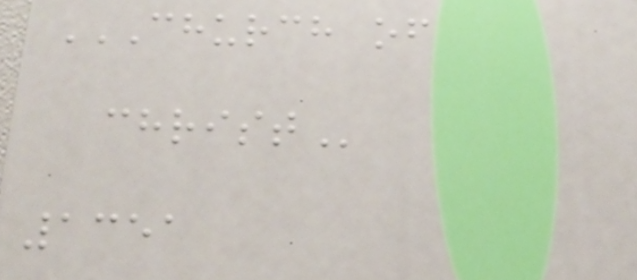CHURCH OF
CHRIST
1351
